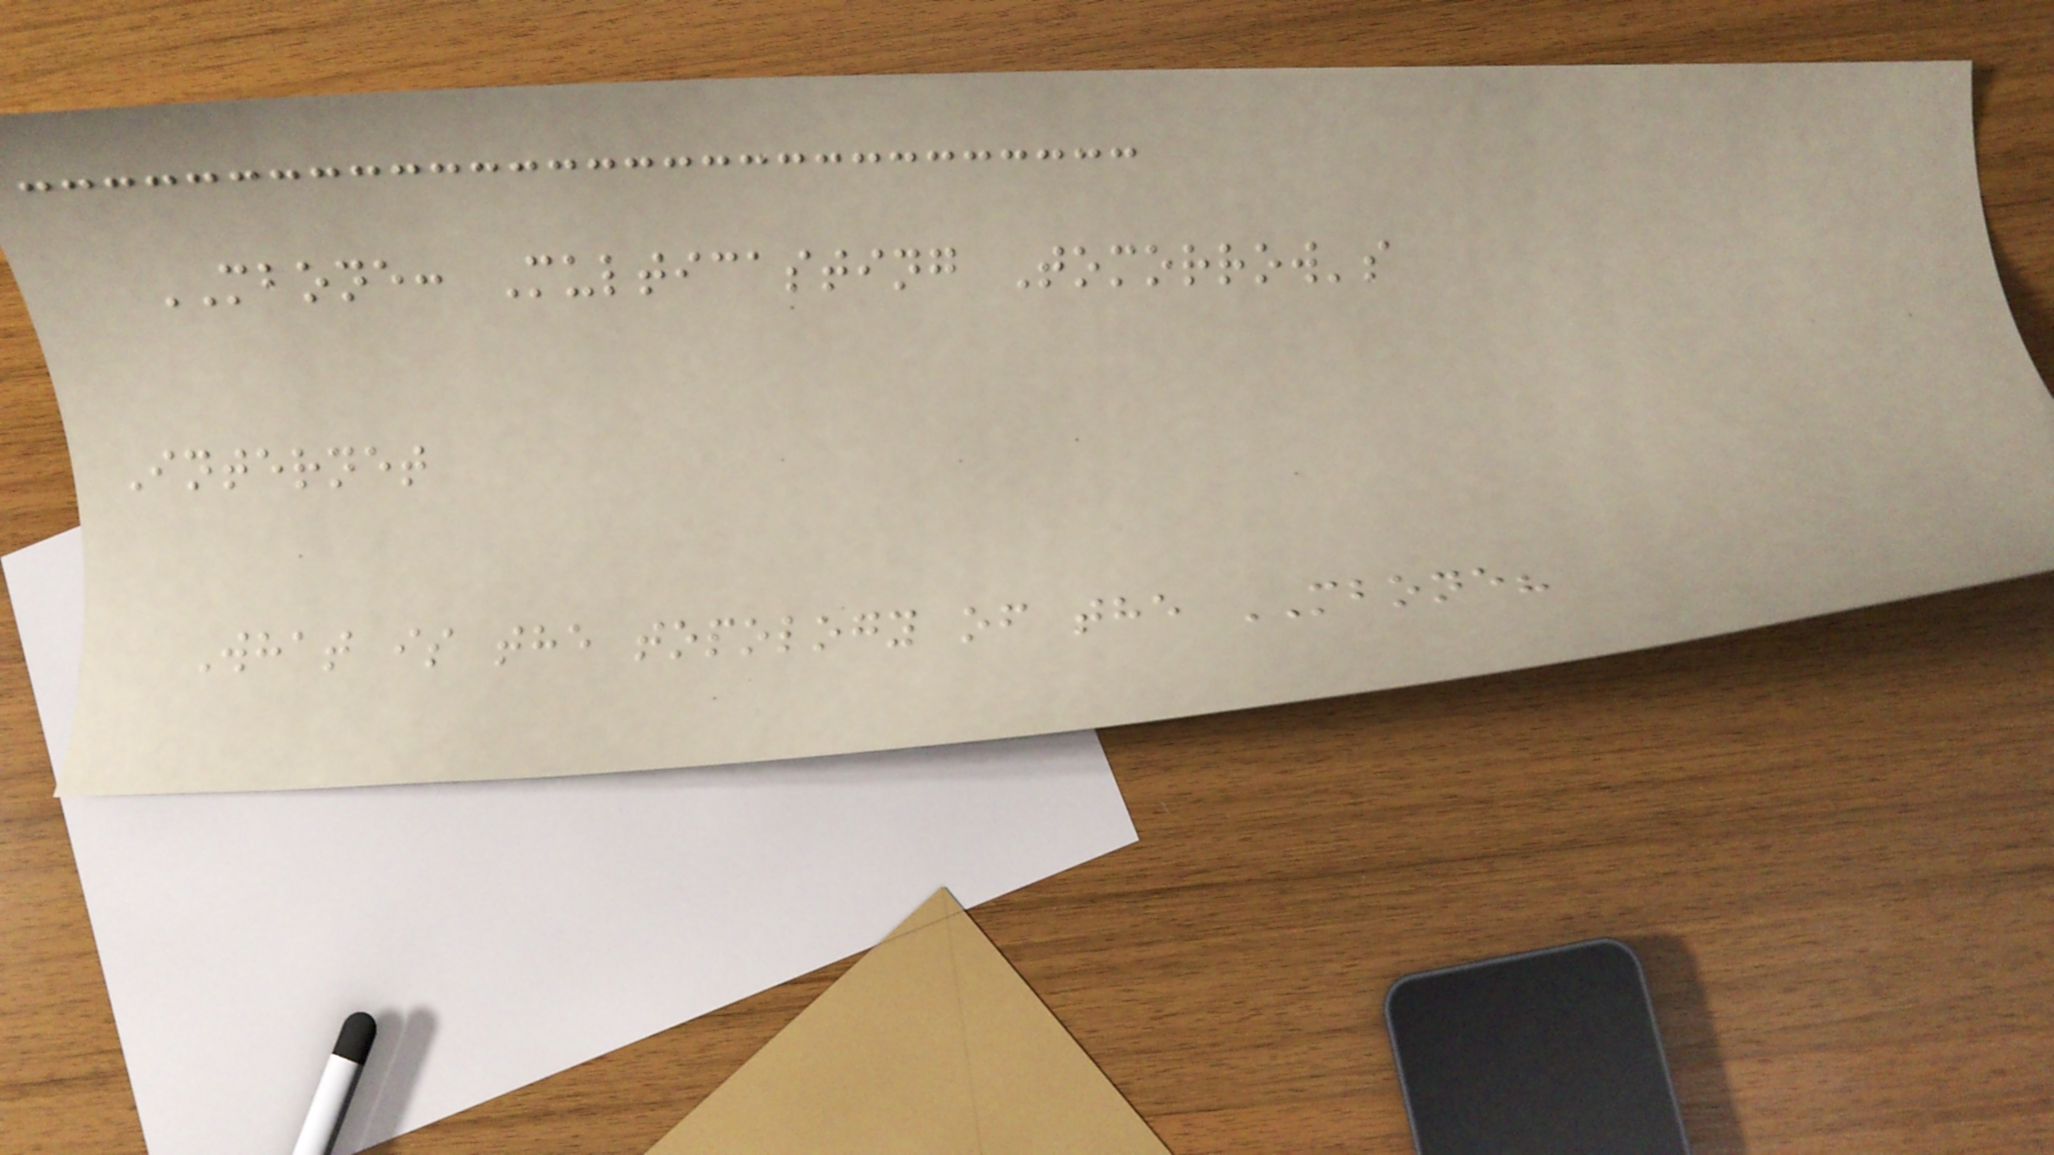MBONE: Multicasting Tomorrow's
Internet
What is the topology of the MBONE?
